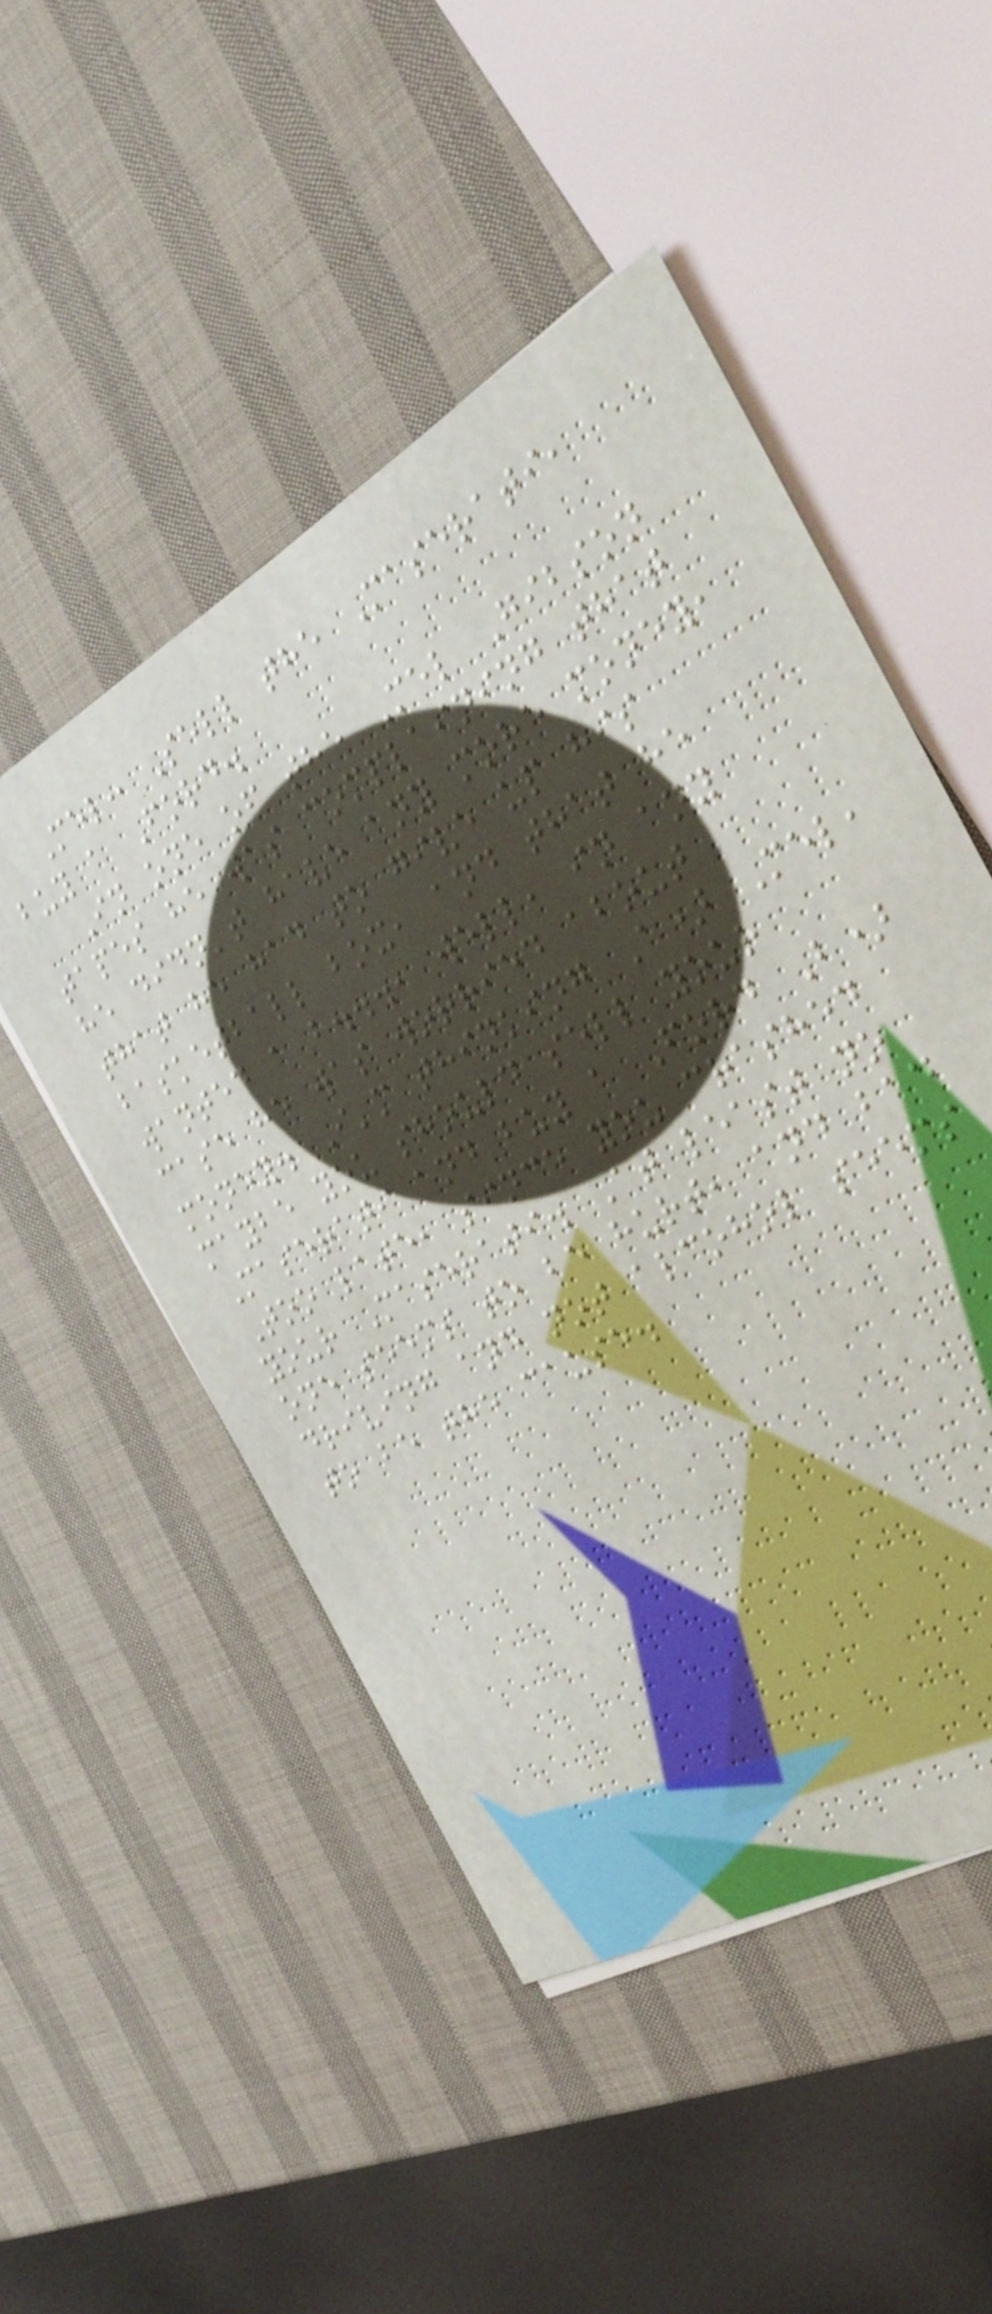Mel: Sell the Maserati,
buy a Ford.
In one of the Mel Gibson
tapes he was complaining that
he didn't have any more money,
that he had to give up his
basketball box, and that he
wanted a b..., well, in any
case he was worried about
money. I'm thinking A) Mel,
maybe you should sell your
Maserati and buy a Ford B)
Too late, since you crashed
your Maserati. At least no
one seems to be hurt, and bad
driving and not alcohol seems
to be the cause.
